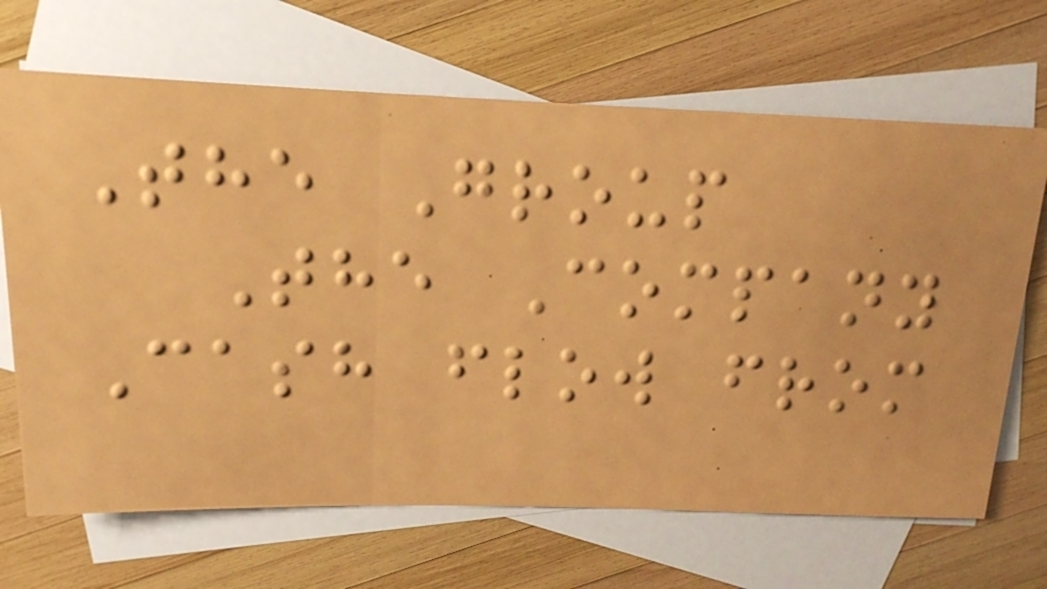The Group
The Company
Cash flow from
